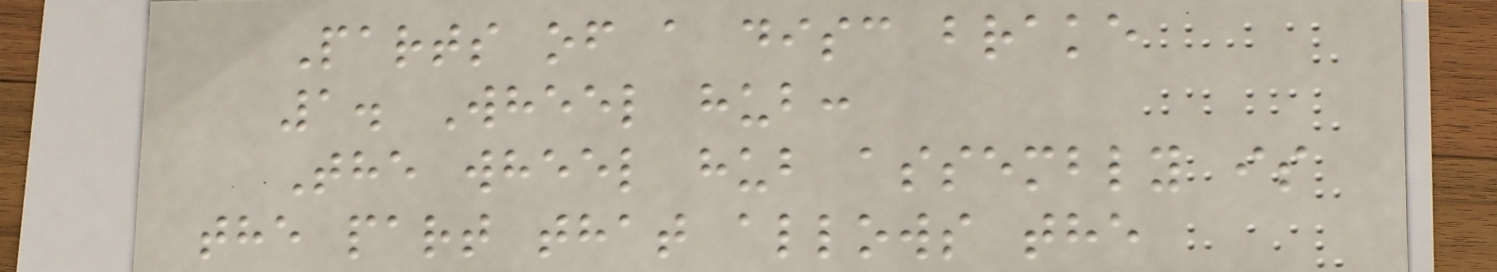Parts of a disc brake
1. Wheel hub:
The wheel hub assembly is
the part that allows the
